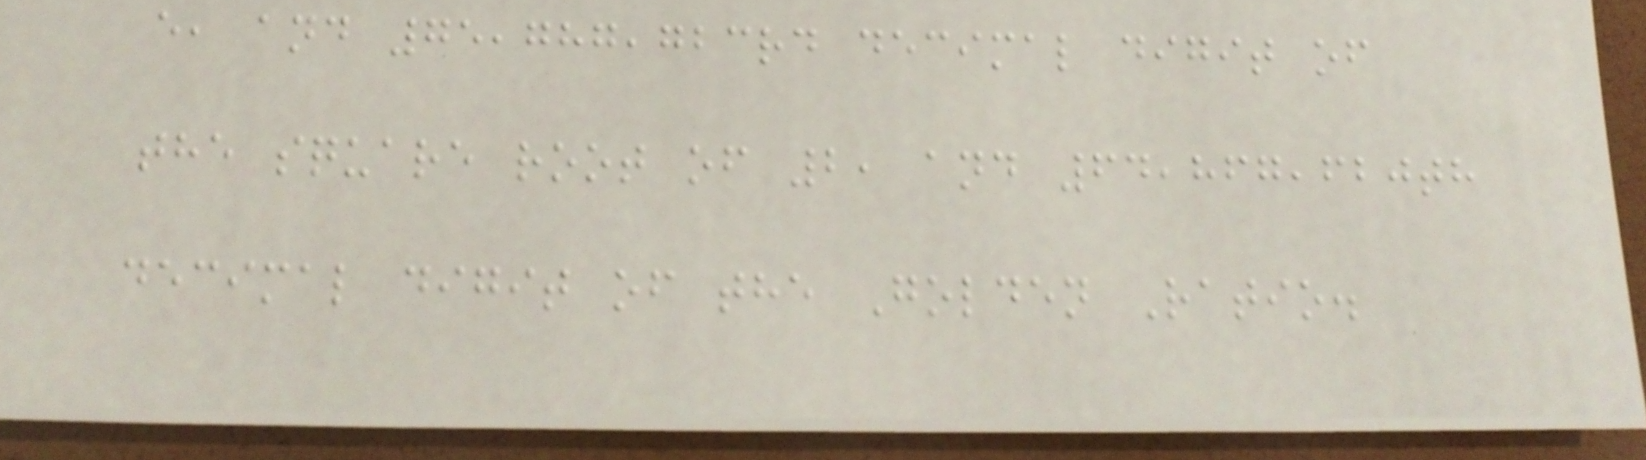e, and 75,787,723rd decimal digit of
the square root of 2, and 64,867,620th
decimal digit of the Golden Ratio.
